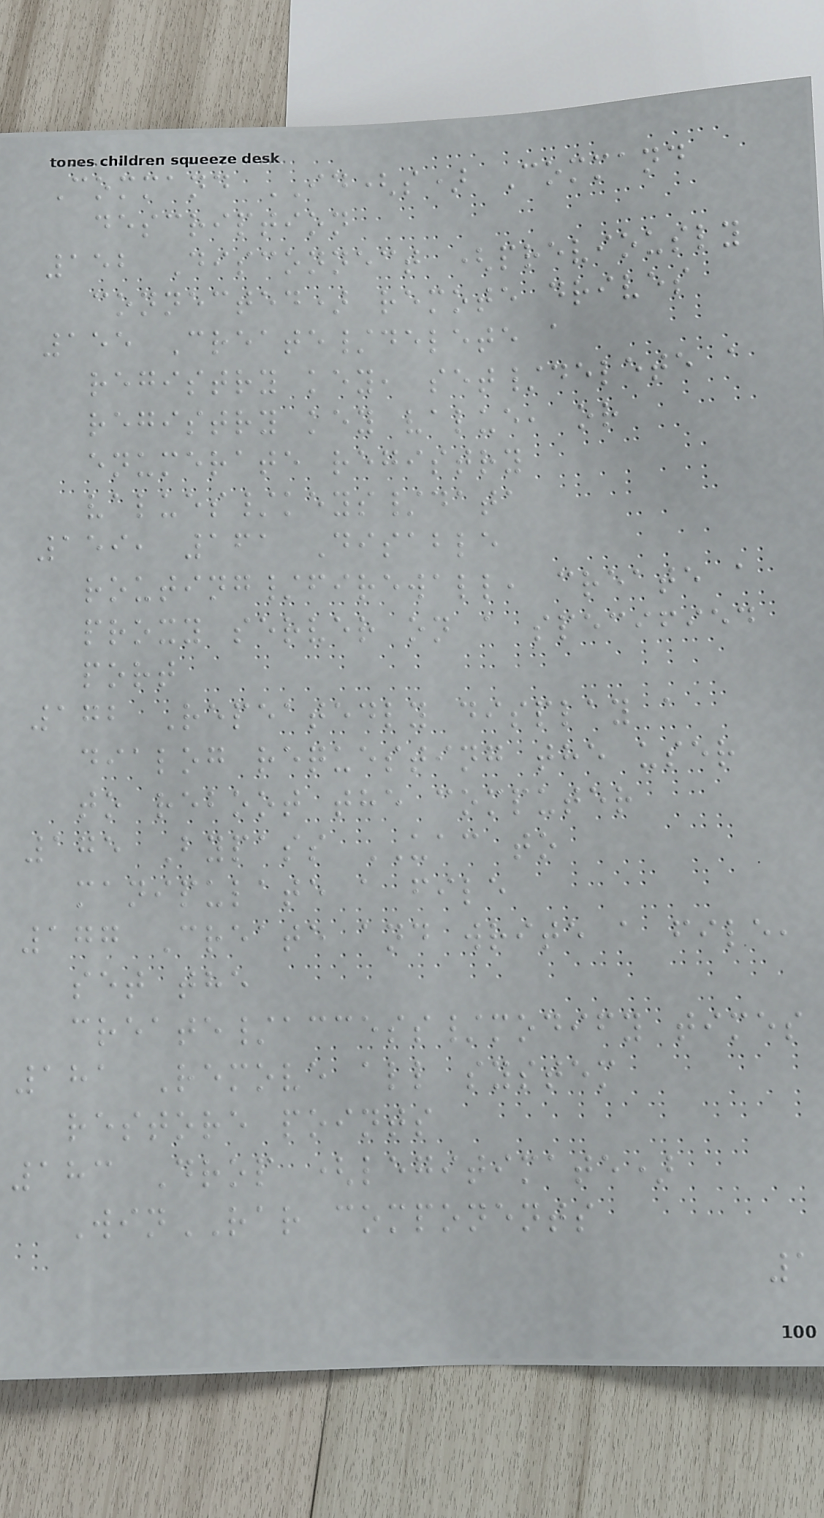Command ID(s) Command
description
152 Disconnect (previously
connected) remote drives
155 Create/delete a
registry key, set/delete a
registry key value, or
enumerate registry
values/keys/data
159, 161 Disable
routing/firewall, create a
proxy server on a specified
port
172 Repeatedly display a
dialog requesting the user
to reboot the computer
175 Bypass UAC to
manipulate a file
177 Create and write a file,
set the
create/access/modify times
181 Remove all system
restore points
183 Drop (legitimate)
WinRAR components
1
